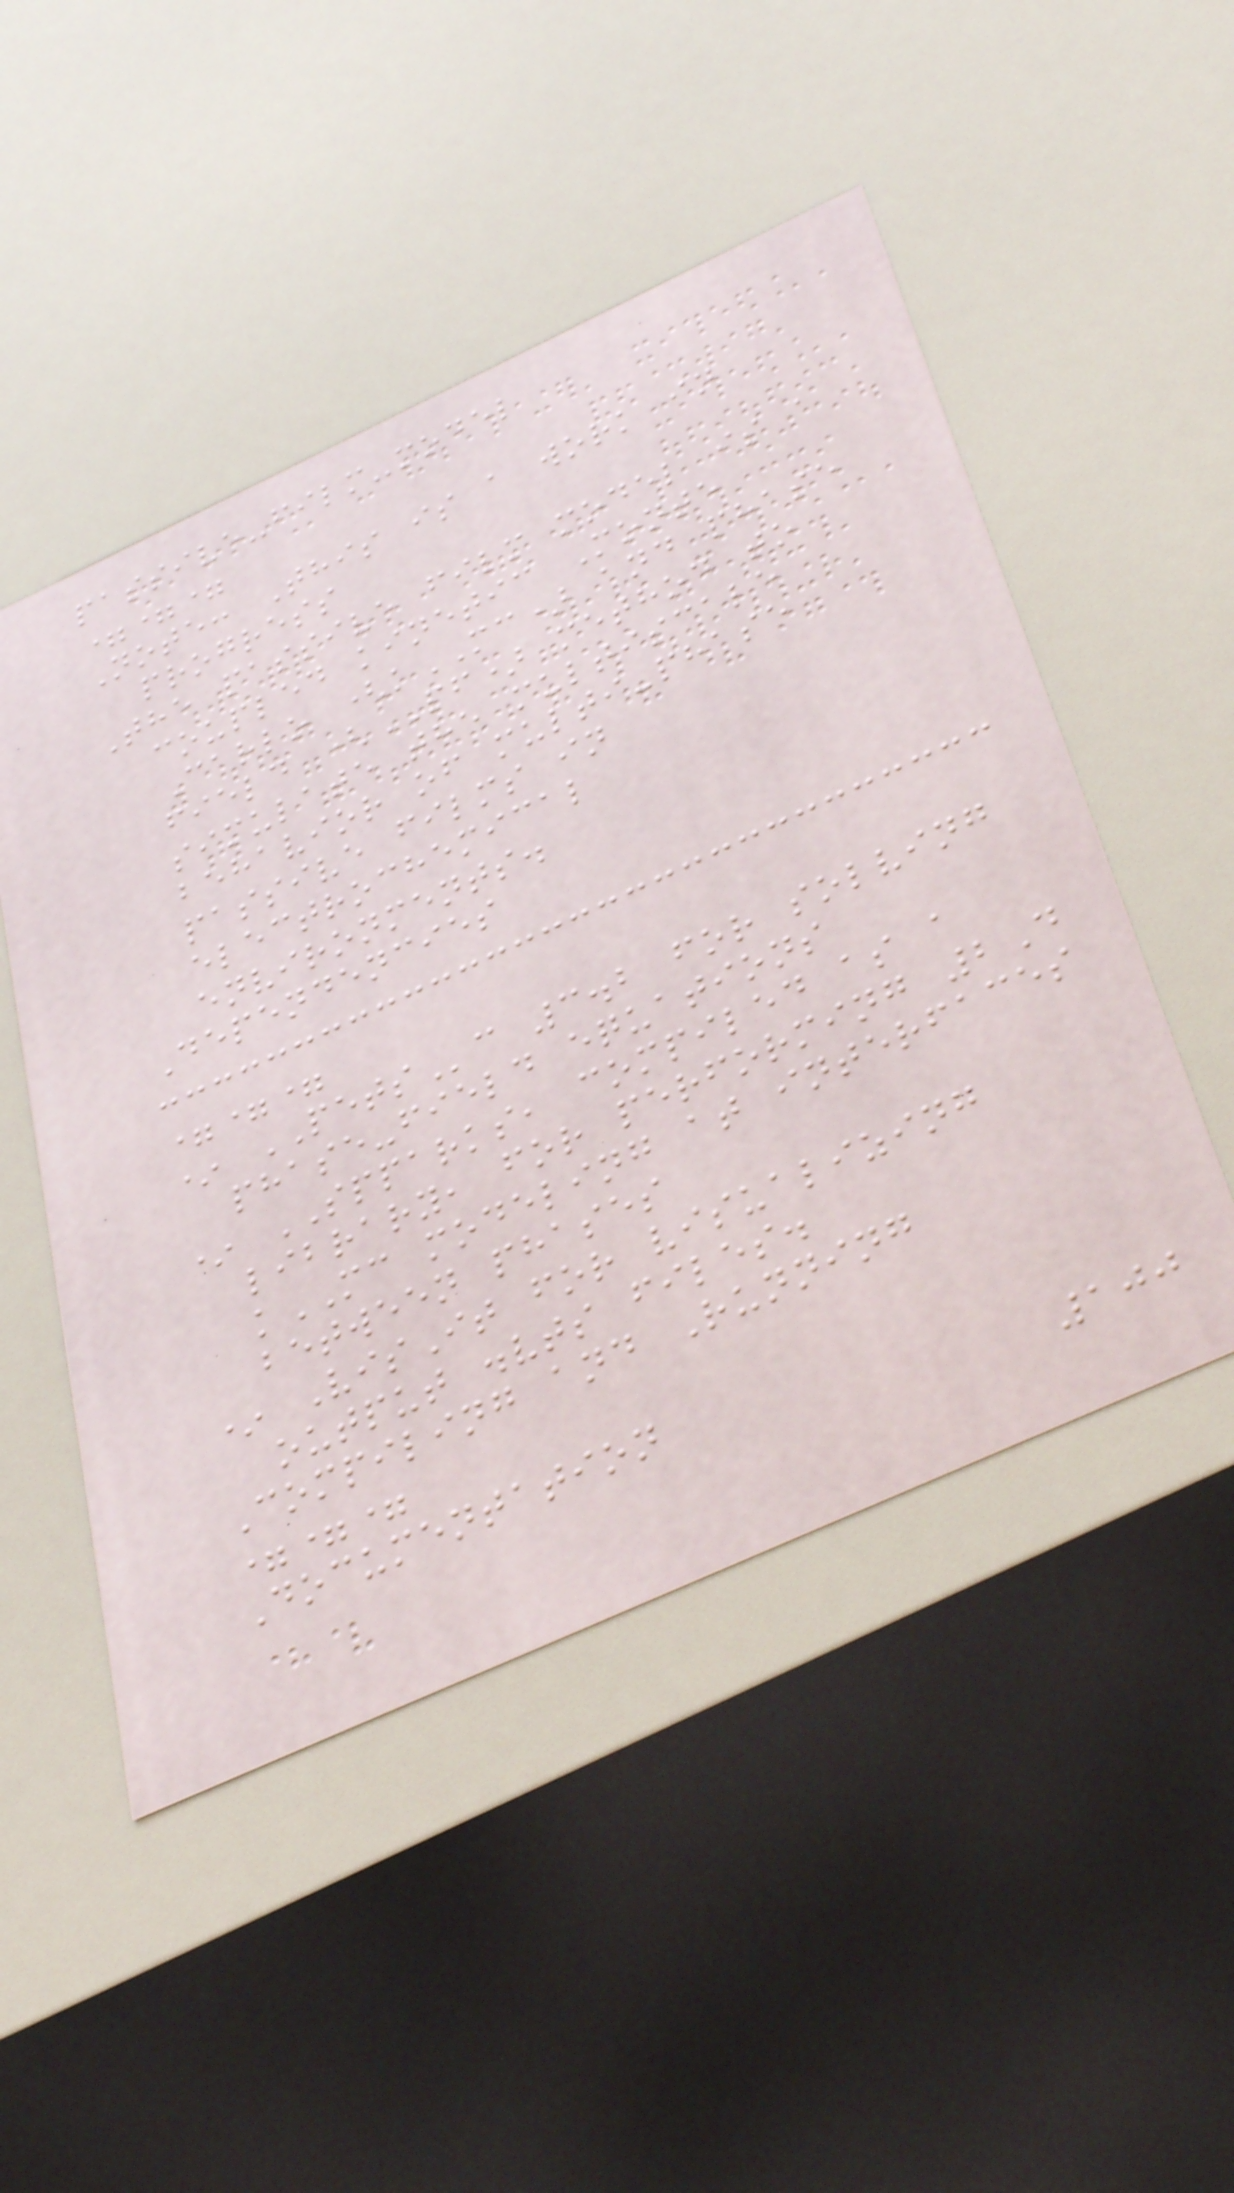passive-film-model
===
Note: This is a work in
progress
The passive film model is a
coupled kinetic Monte
Carlo (kMC) and phase
field (PF) method to
simulate the multiscale
behavior of multi-phase
passive films in
electrochemical
environments.
Dependencies
===
* PETSc 3.2 for solving
phase-field equations
* SPPARKS, compiled as a
library, for performing 2D
kMC modeling at interfaces
between phases
* VisIt for visualizing
output .vts files.
Compiling and Running
===
Documentation
100
